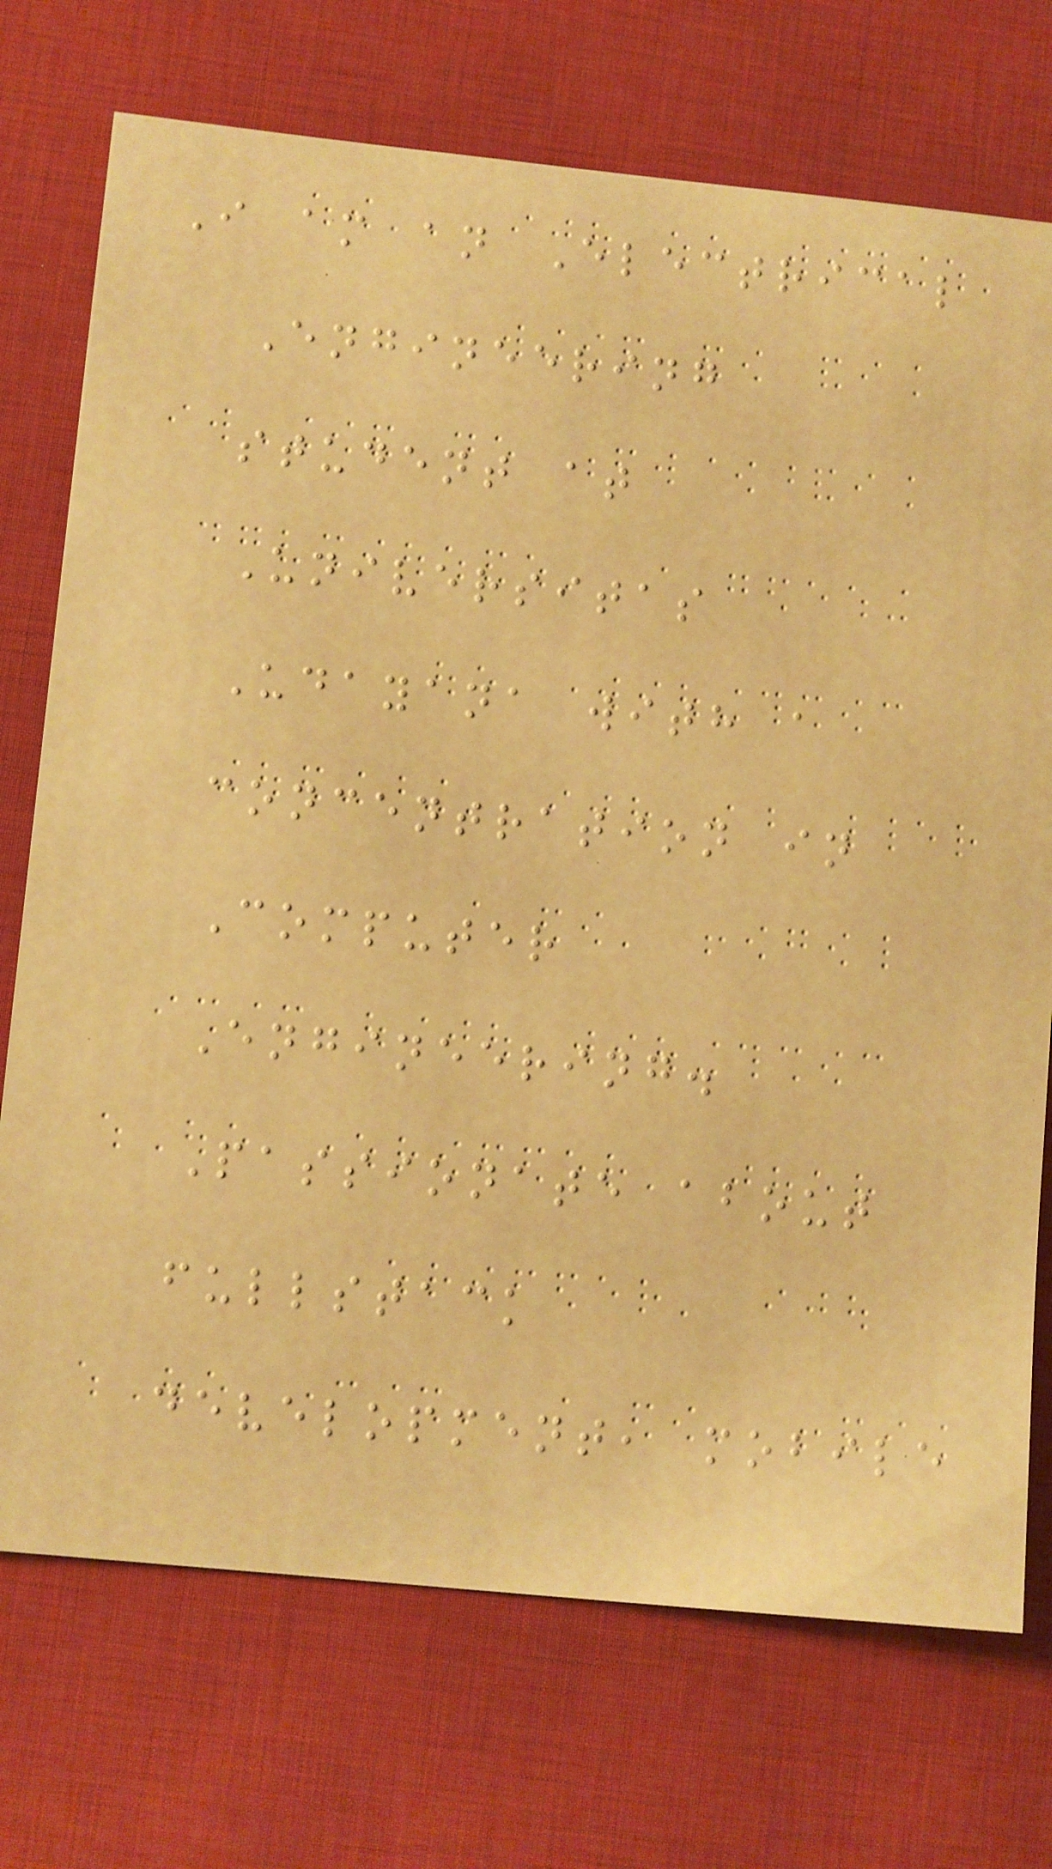I am an Electrical
Engineering
student at
Universitas
Udayana with a
concentration in
Computer
Engineering.
Passionate about
fullstack
development, mobile
